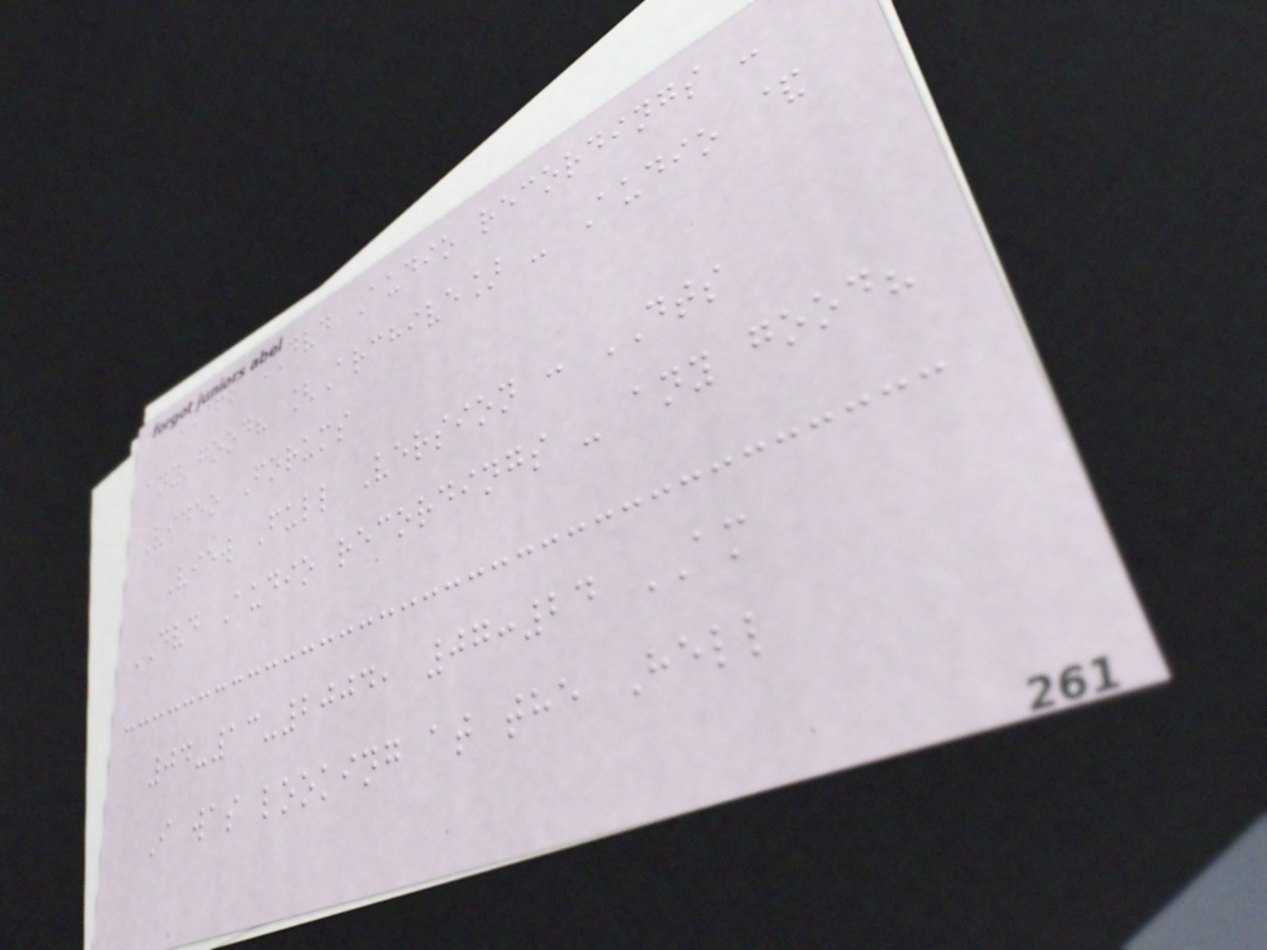DTS DVD Audio recordings -
any good? [Archive] - Audio &
Video Forums
View Full Version : DTS
DVD Audio recordings - any good?
04-13-2004, 07:24 AM
I was looking at the Hell
